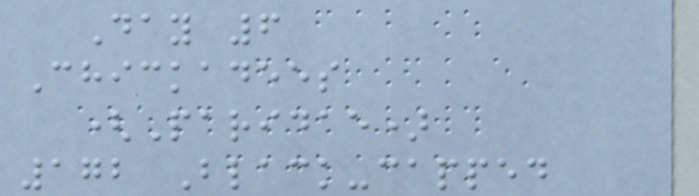Day 6
Chickadees
(Paridae)
172 Black-capped
